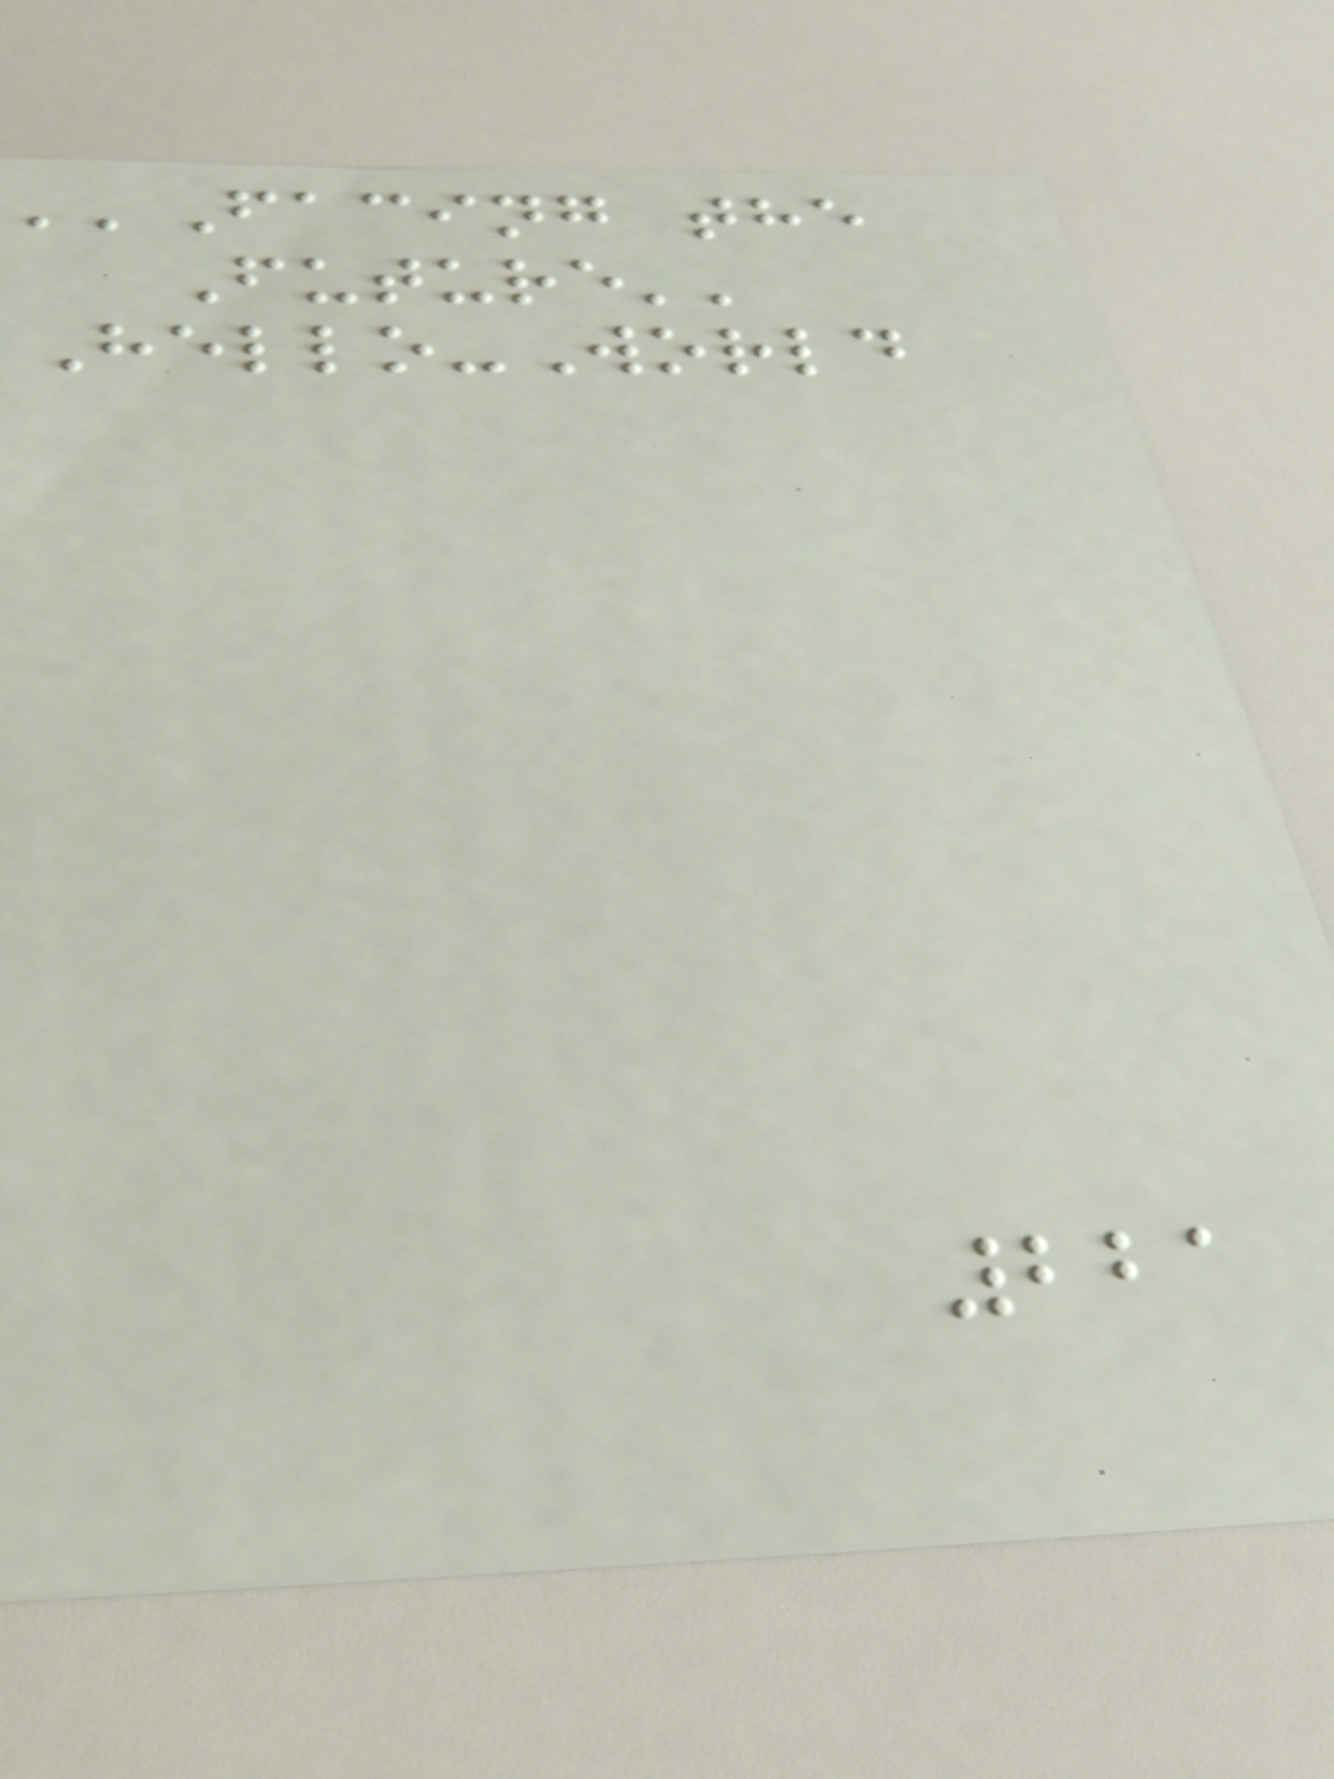''Facing the
Future''
Hello-World
221
